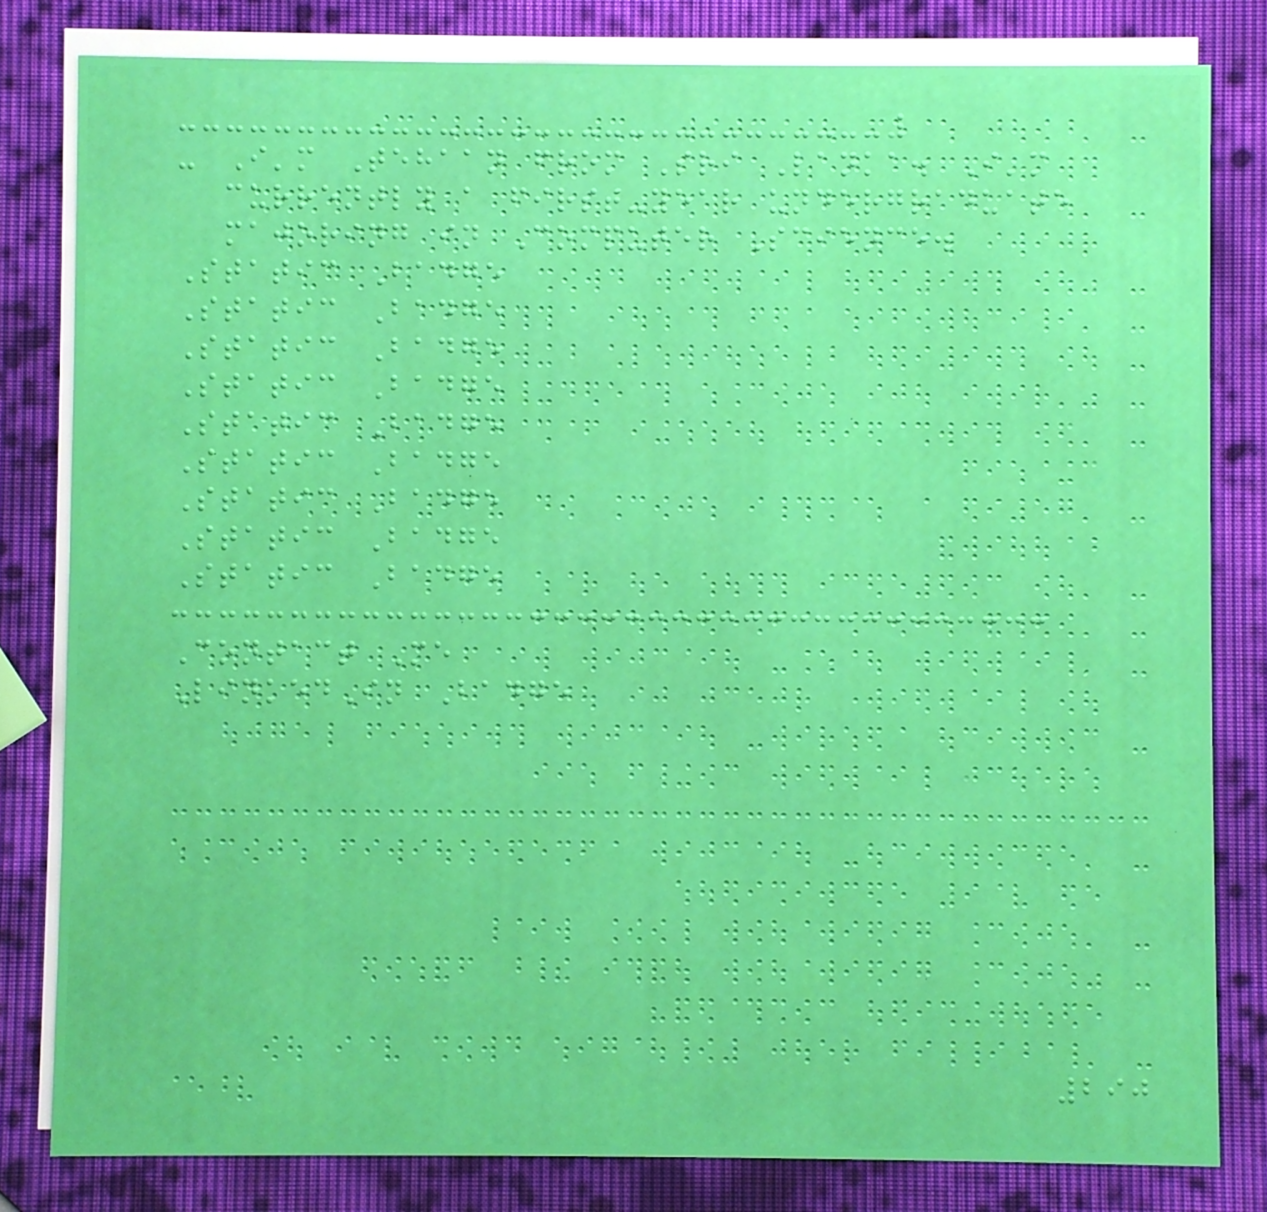- I'm Tehaan from Sri Lanka. I'm
currently a first-year undergraduate
majoring in Computer Science.
Static Badge
Static Badge
Static Badge
Static Badge
Static Badge
Static Badge
Static Badge
Static Badge
Static Badge
Contact Me
LinkedIn Badge
290
